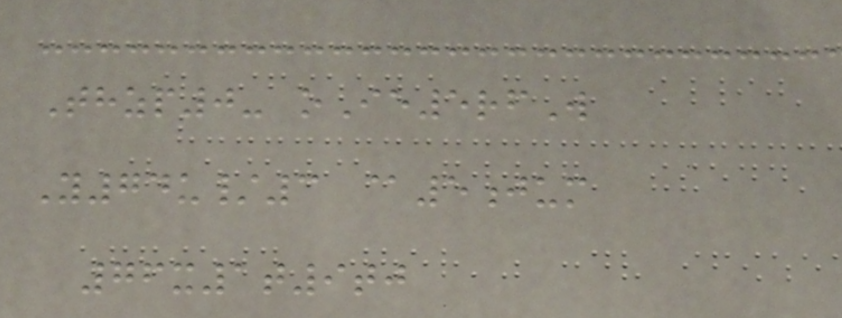Thzp0- oIe5rfW
Y74u/3 @5jum
76x1t9tj
